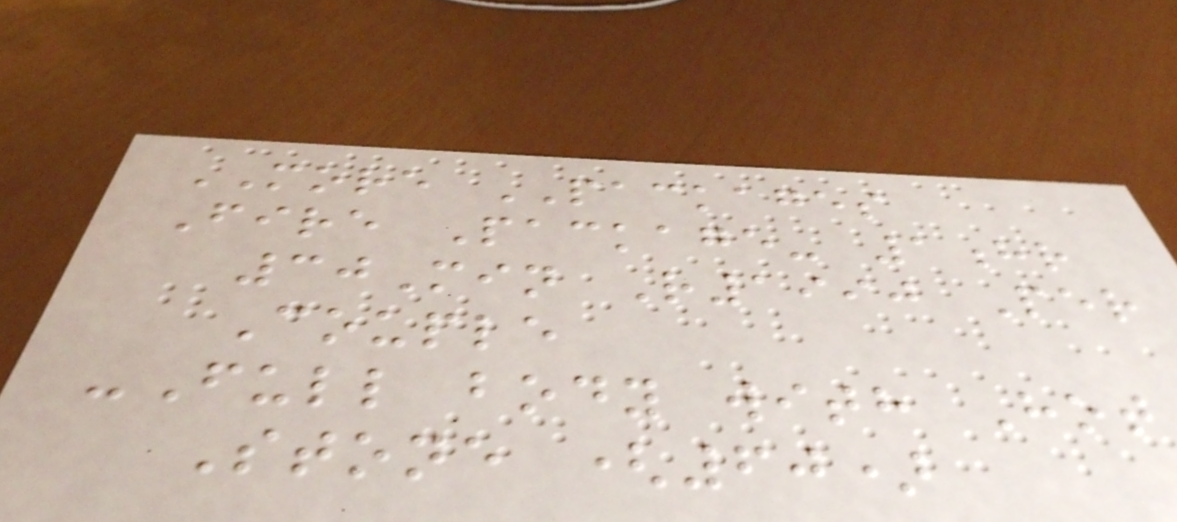MORE PACKAGES
Fire Package- 1hr
30Min R1990 Per
Couple
-Full body with Hot
Stone (60)
